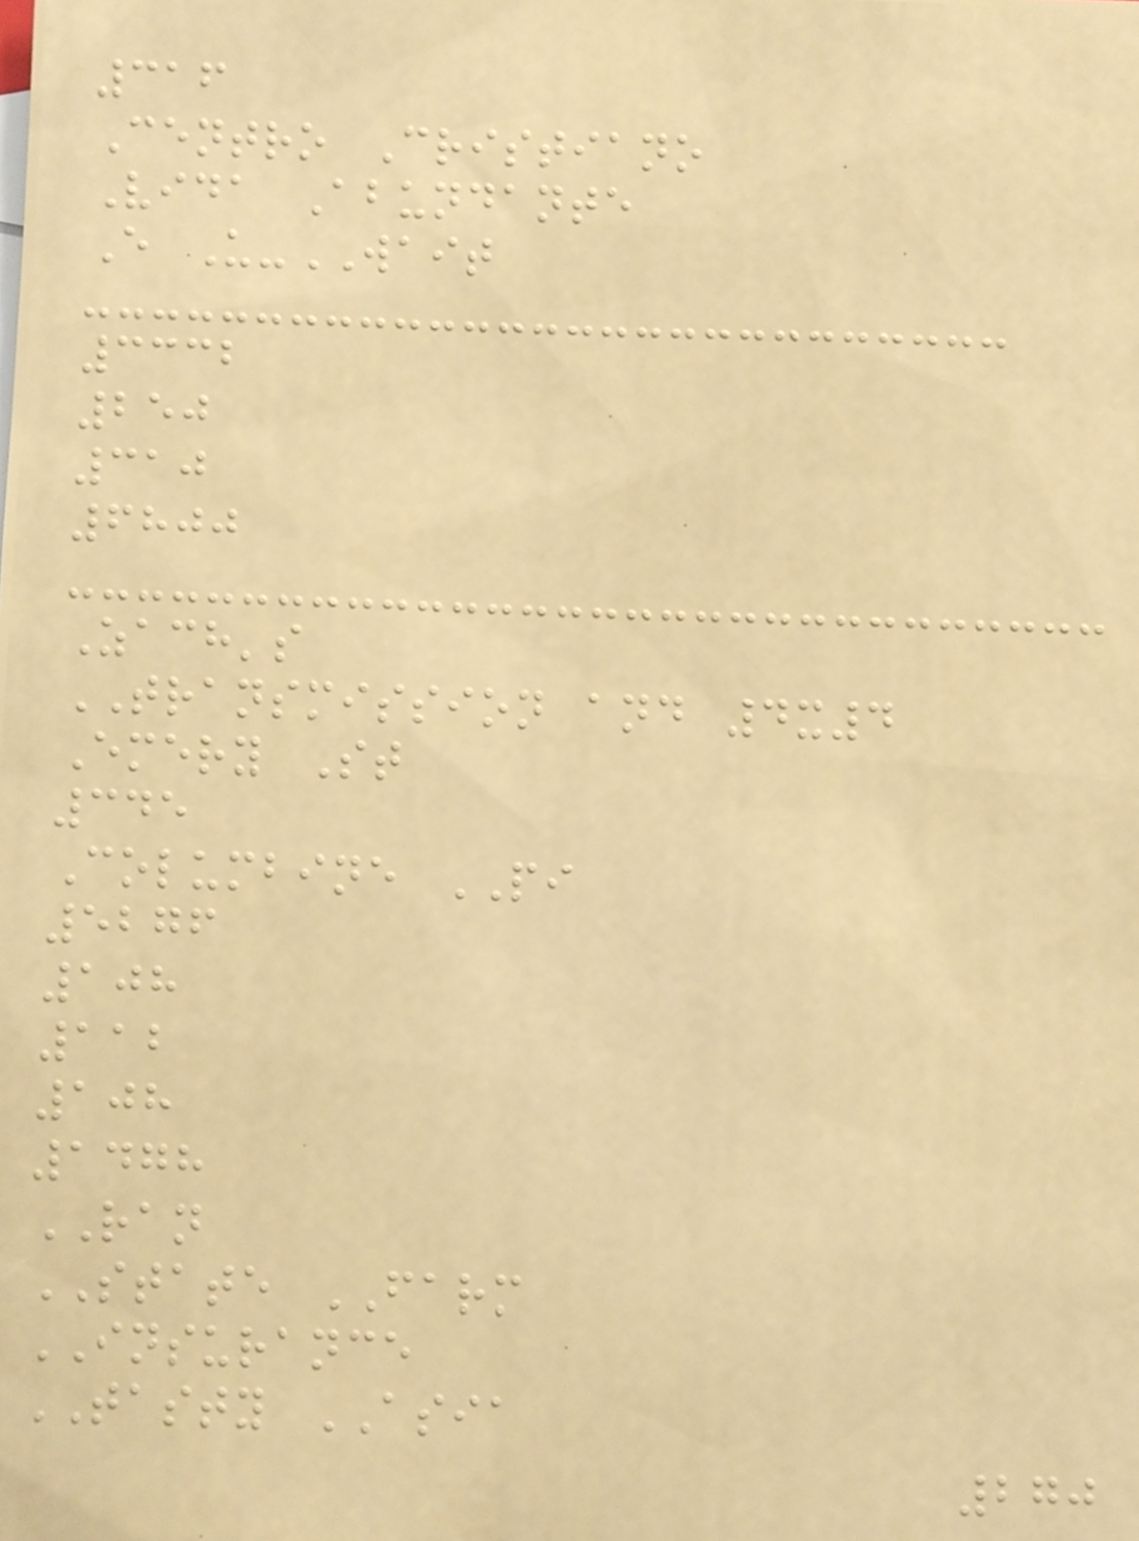316
Centro Cristiano
Vida Abundante
E U-WAIT
3332
250
310
6800
Zach's
TRANSMISSION and 4x4
Emery St
345
Columbine PI
5276
108
112
108
1478
RAN
STATE FARM
INSURANCE
TASTY ASIA
270
